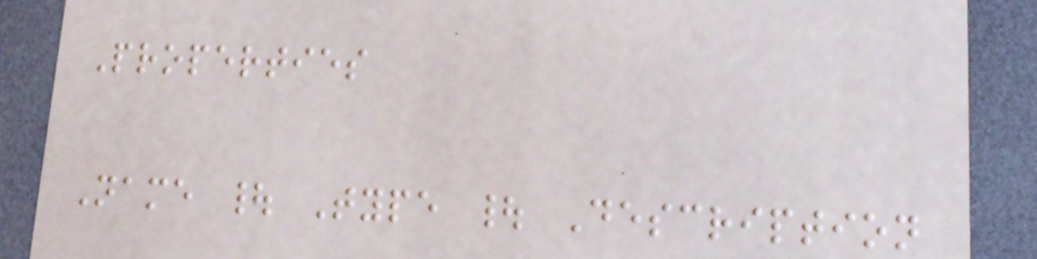Properties
Name | Type | Description
